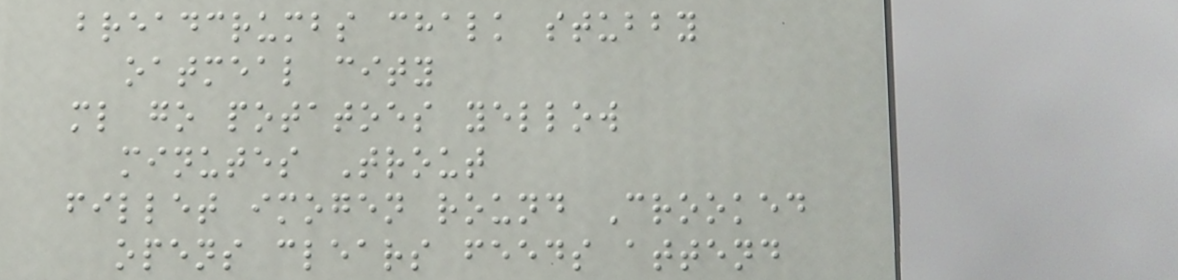breadcrumbs chalk stubby
oatmeal city
ml go potatoes yellow
minutes Trout
fillet imogen round Crooked
opens clears feeds attend
